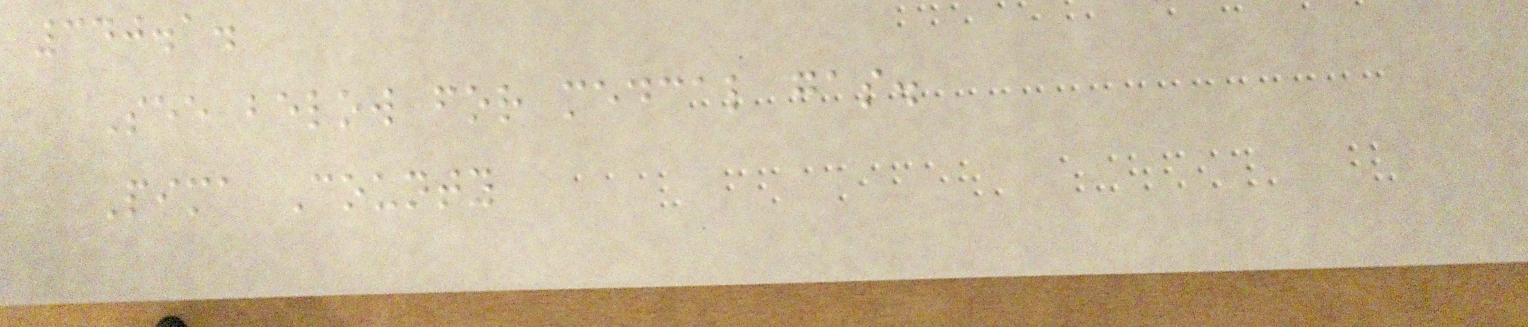340.1.
See below for medcal gas.
Pima County
